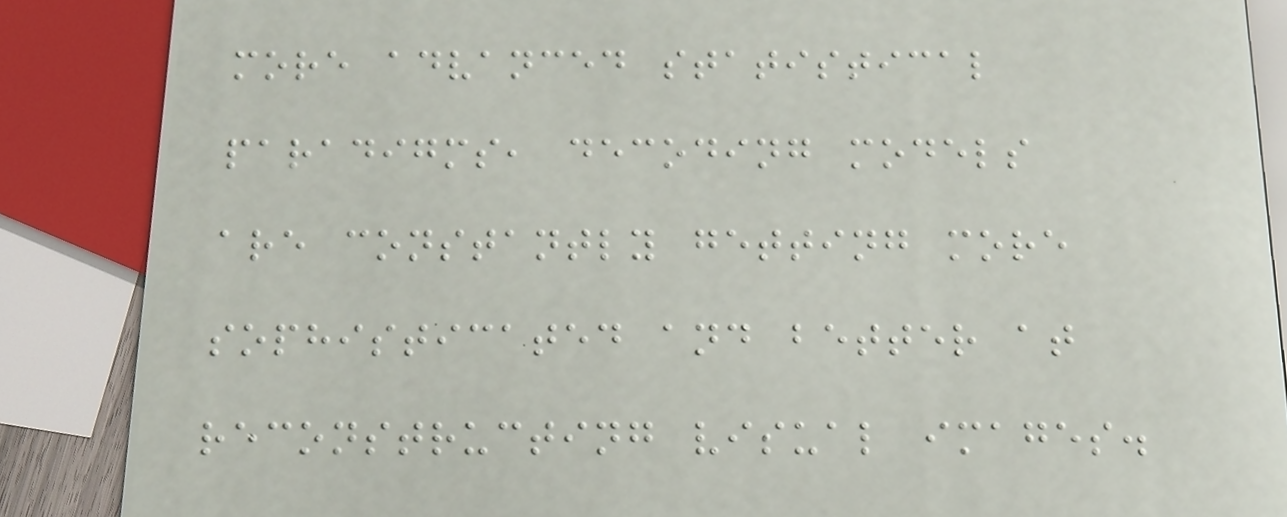more advanced statistical
paradigms, decoding models
are constantly getting more
sophisticated and better at
reconstructing visual images.
